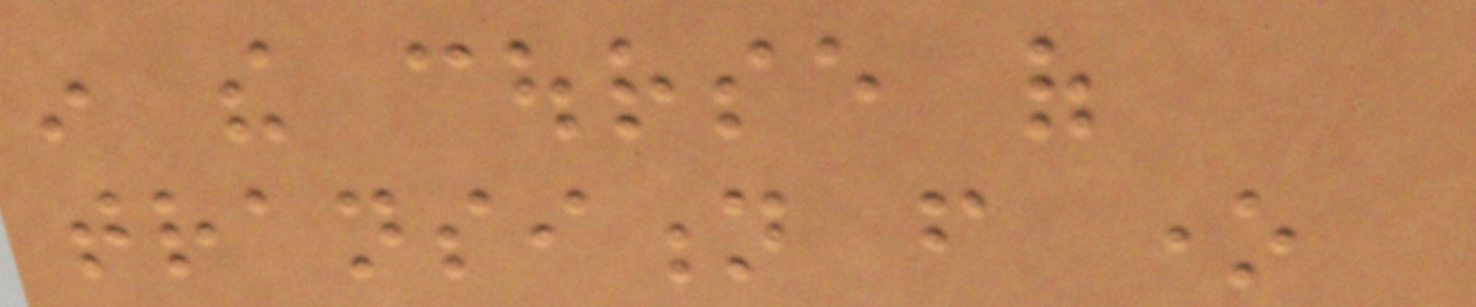in the course of
transition from one
